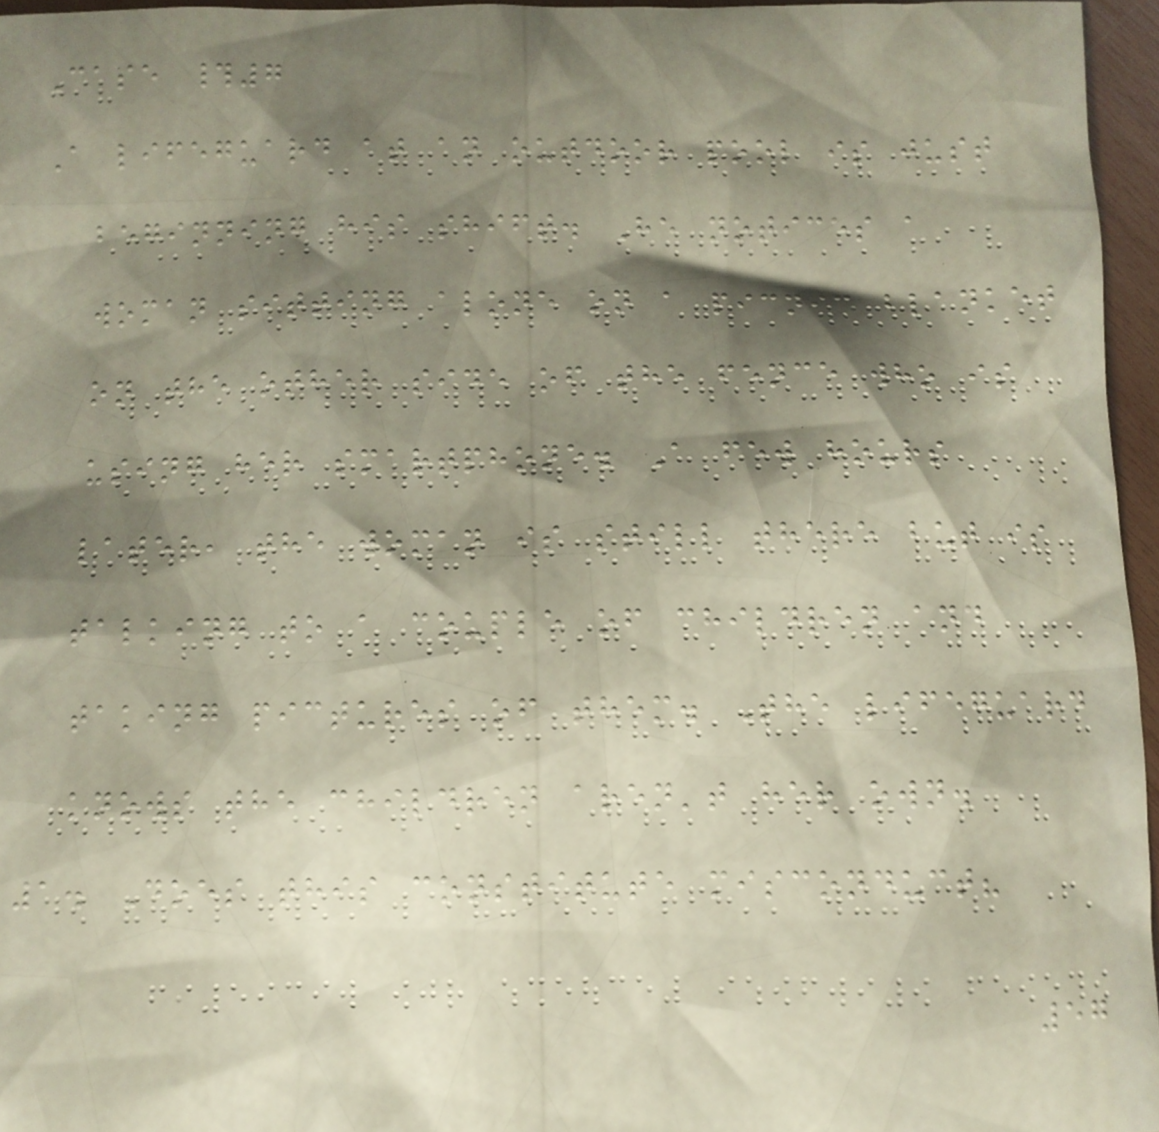Case #7
A lifeguard at an outdoor pool is just
beginning his shift. He notices a
woman sitting alone on a picnic blanket
on the other side of the fence who is
using her smartphone. A few hours
later, the woman is still there but is
talking to a couple of children and
taking pictures of them. The lifeguard
knows the children aren't her own.
1. Does this constitute misconduct?
57
